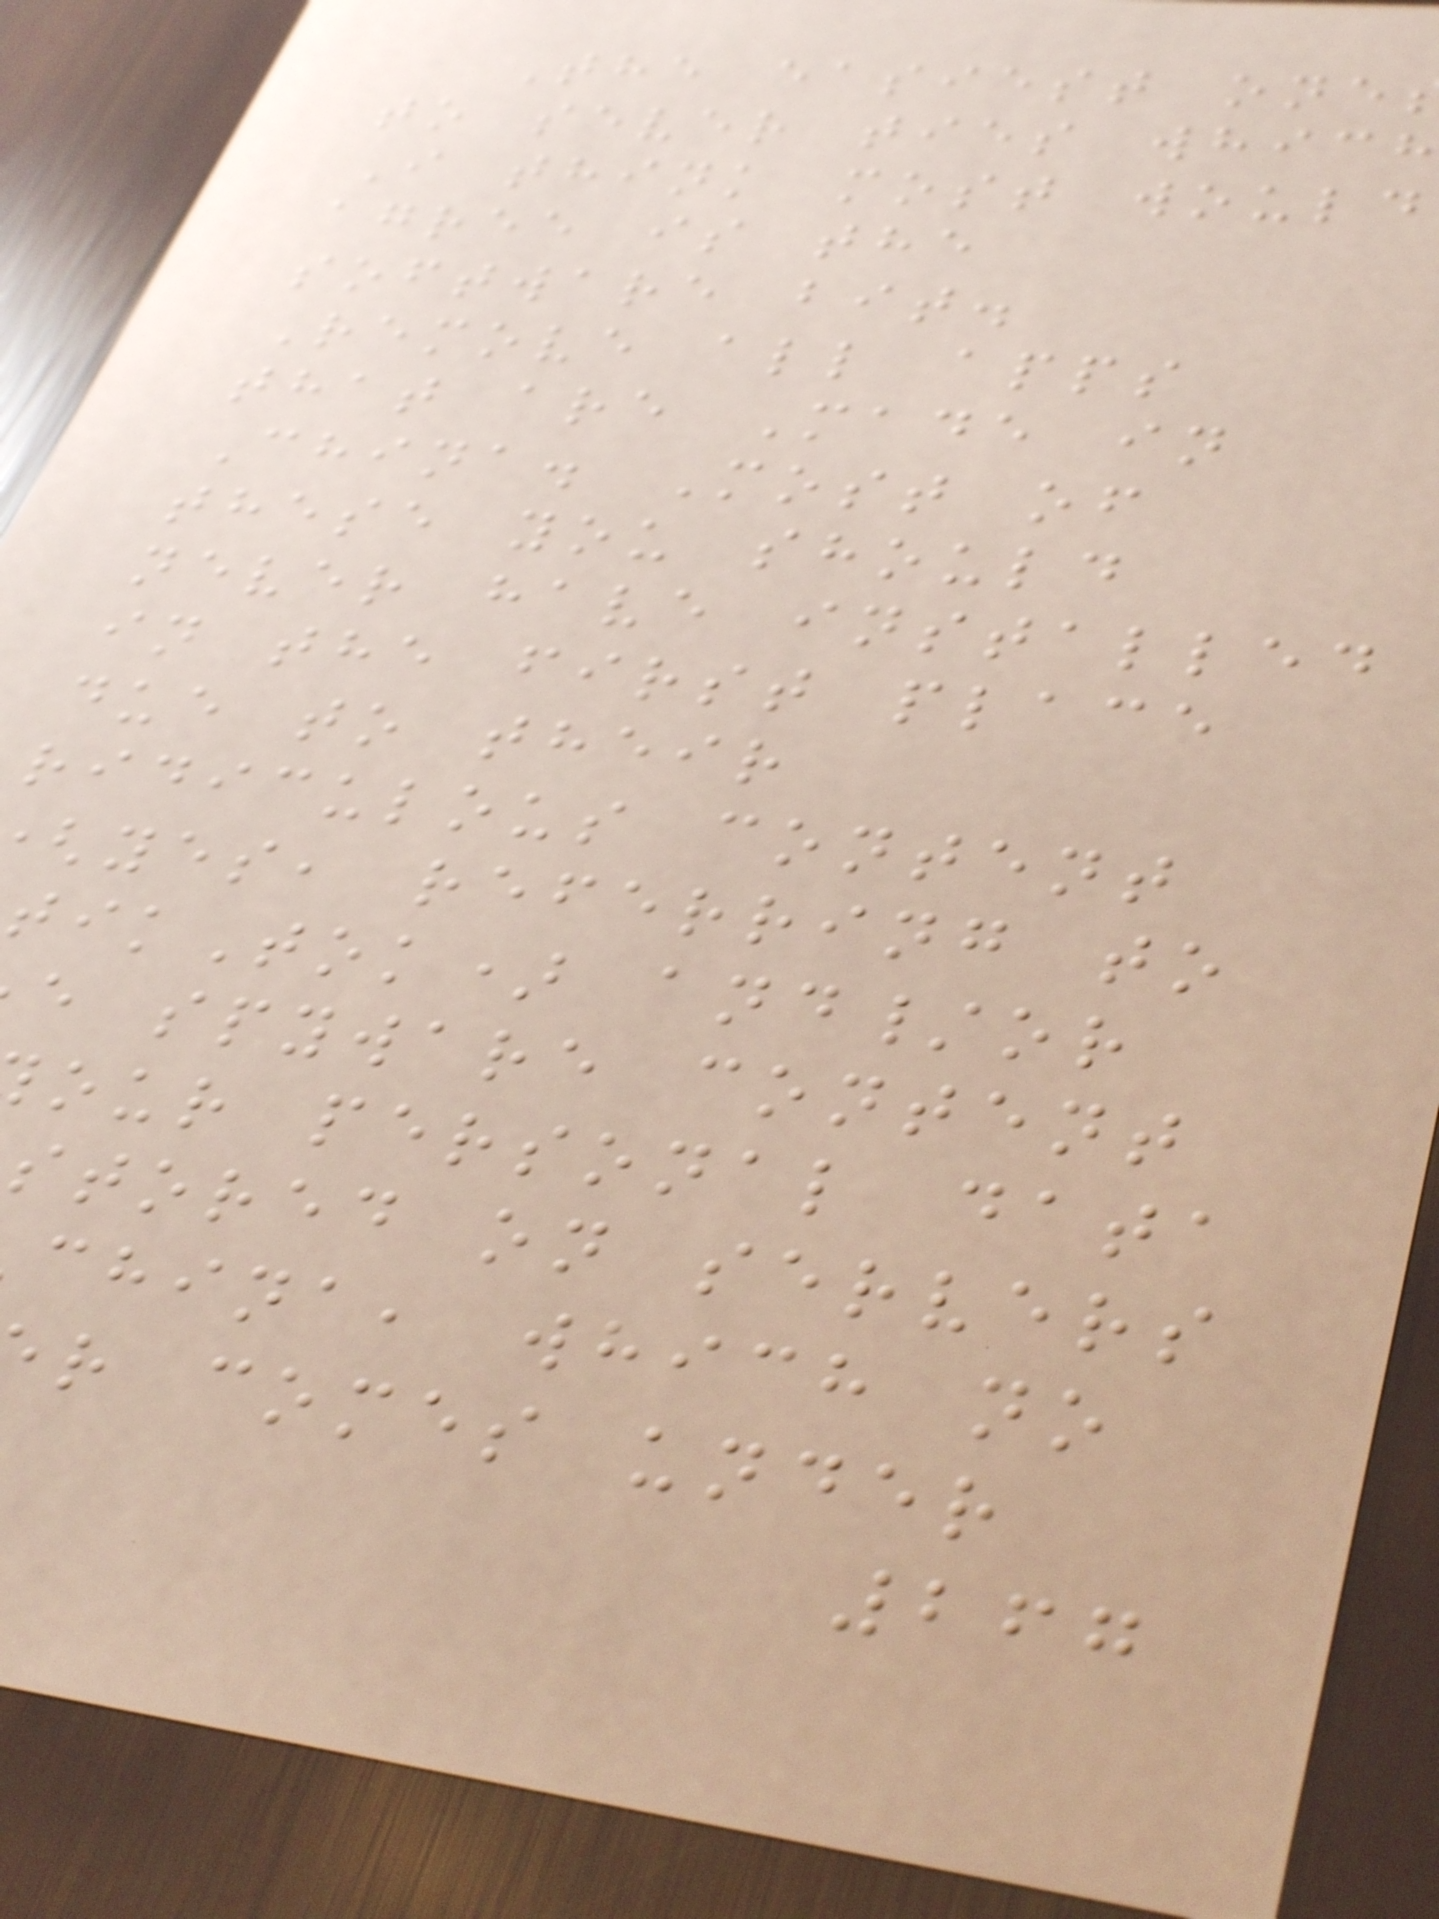The easiest one
to sever ties which
I think most would
agree is the
software bit.
Remove all apps
that are Made in
China. Most of
these you should
never have installed
in the first place
due to their
ridiculous content
yes, referring to
ikTok) and/or
e spyware content
our personal data
stored on servers
china, which no
r comes under
267
